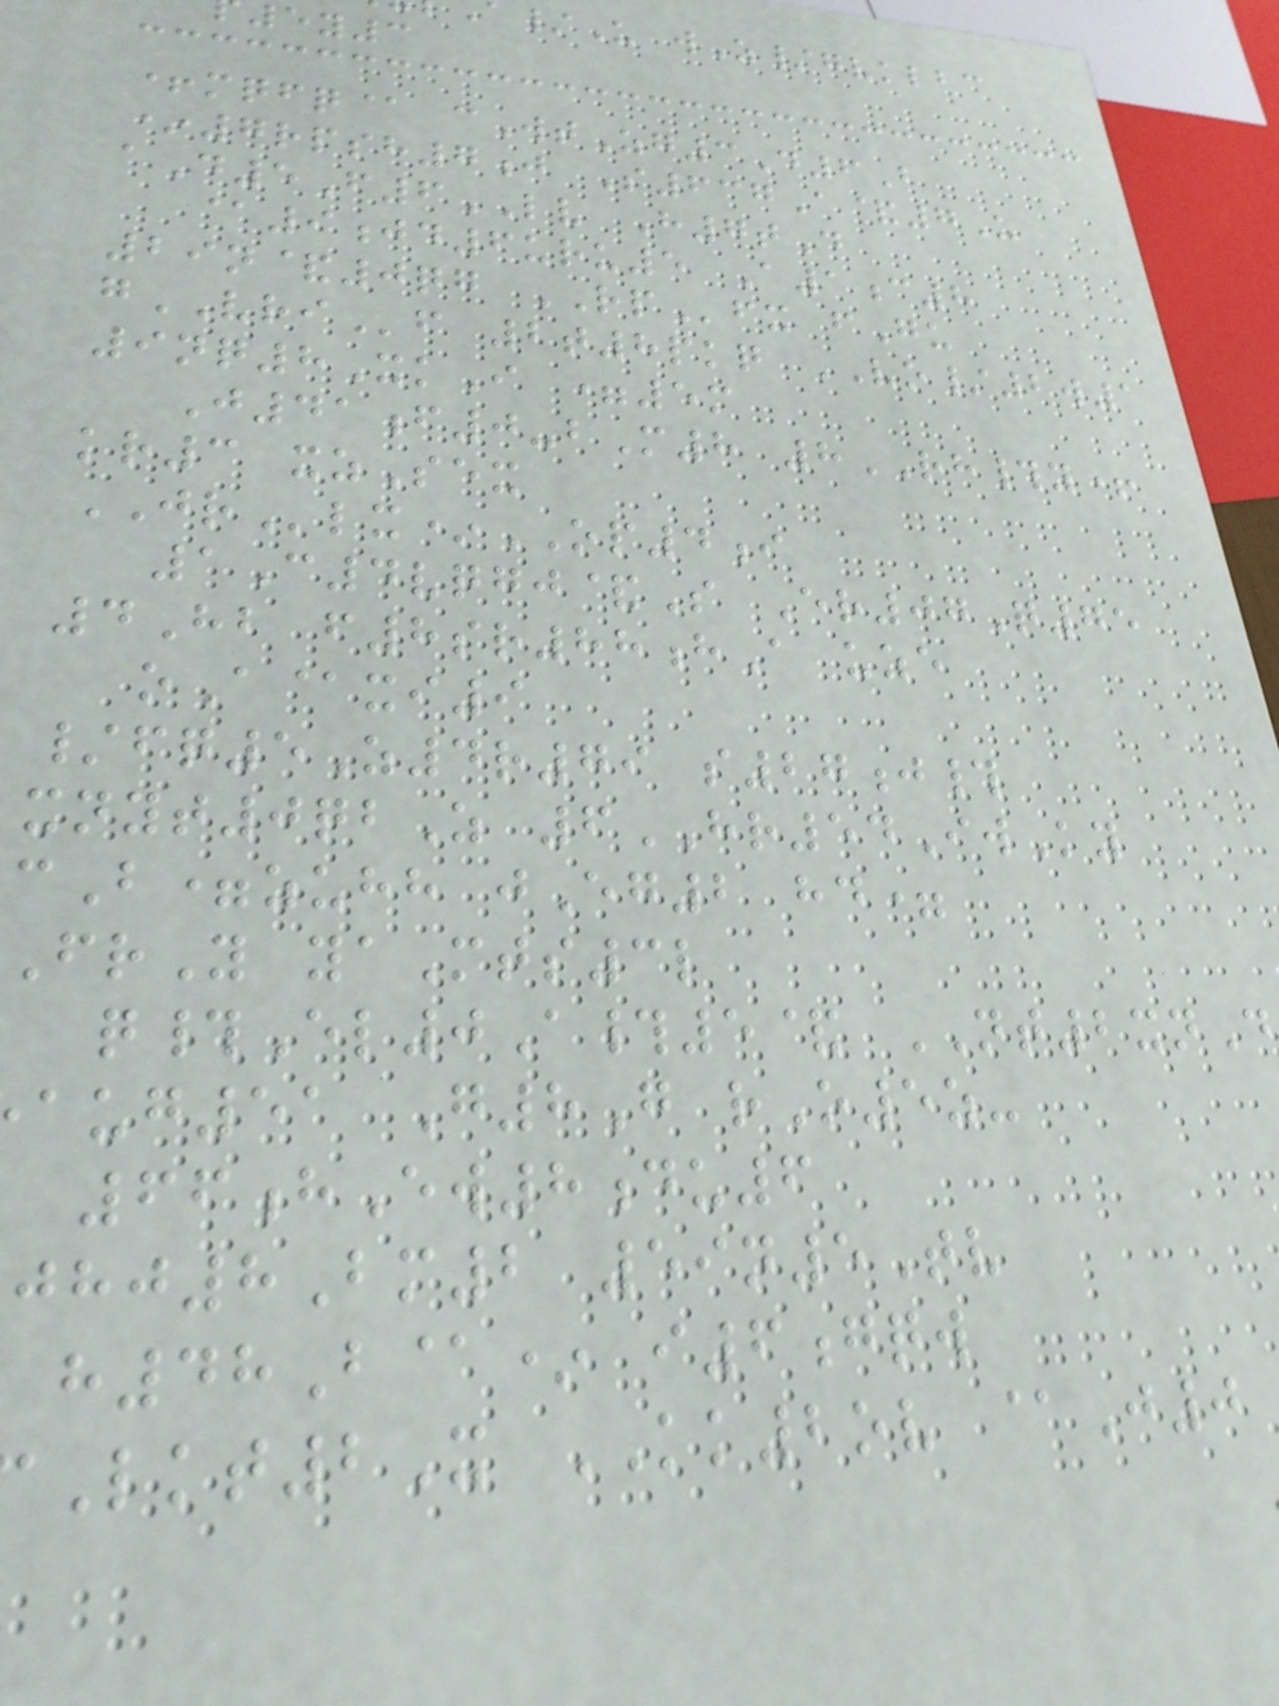/U wZ/gvklbc
+mqfq@ cWtZg3D6B
*7rpsh7j S637A&7U
aD5F6LV H7tD
@9jd6uru5 A1c8
29n&0qg RPfx fGu
gVRIf 2t8pkq VO/2w1
9nq8XkI =5m
J41f0-bM8 8RH#y+
kr3 xzSex
JRlx*OP4i
1C4vqgj&S Er07Q75
4Hb f8sr88hA uze
oA@xi9
/fq5Z4r79 s27j#
xnyt0qbZ 6HR54IwKy
cB=zuhh jEg2 hd=
FrY yaMts3l
q#El0A#5& NT2xnD
aug51 G8G rO5z-
66hEw8du6
hj8Bm2 59n5Tv
h48B@* i6gqw
Lkt2X KK2ov @J0
